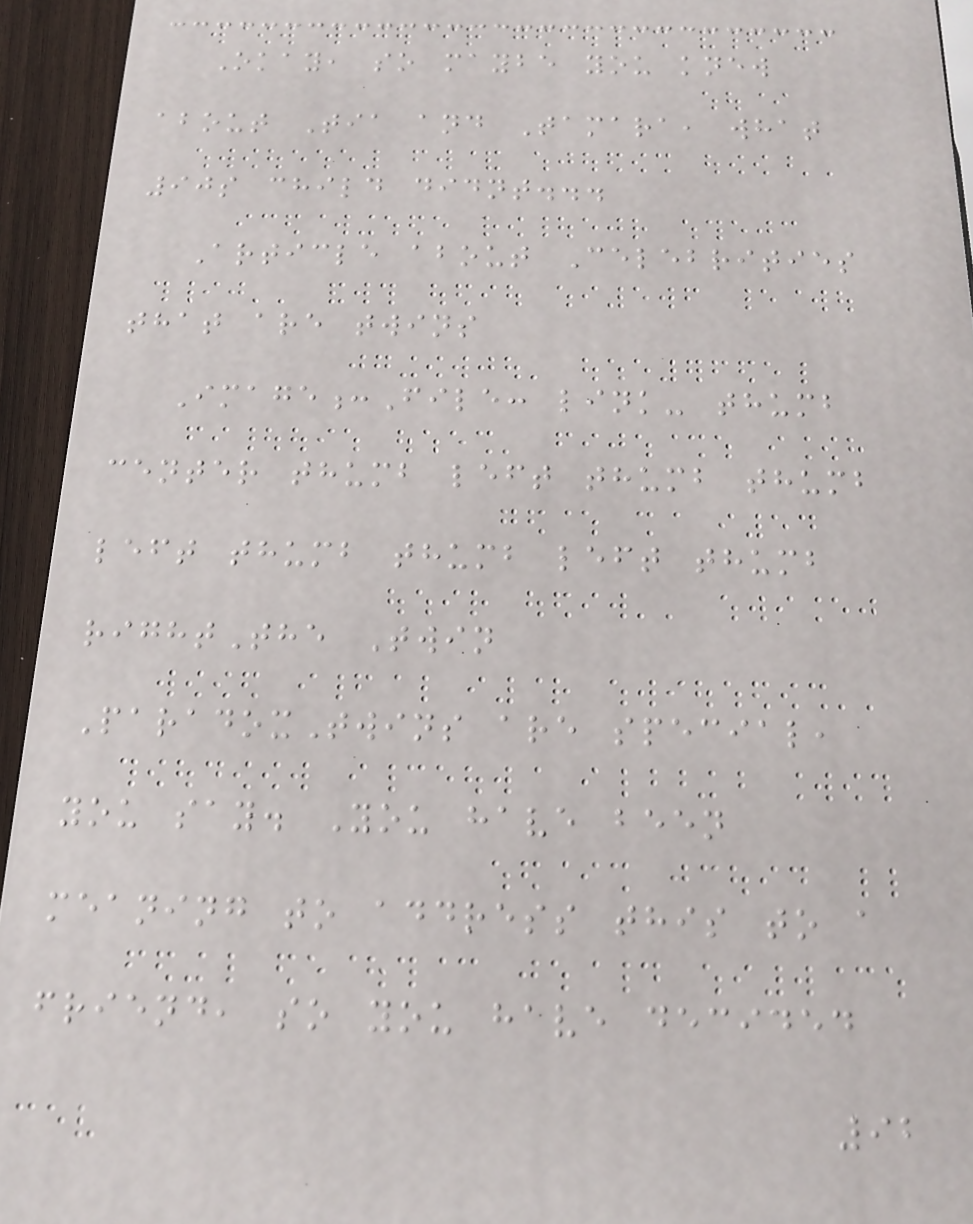Okay, so maybe you knew
about Tia and Tamara, what
90s child didnt...
Article about Celebrities
that are twins
Image:File: link- thumb
center thumb left thumb thumb
left thumb thumb left thumb
rightThe Twin
ParadoxTwins are special,
you say. You have been
meaning to address this to a
friend, so you have decided
92
